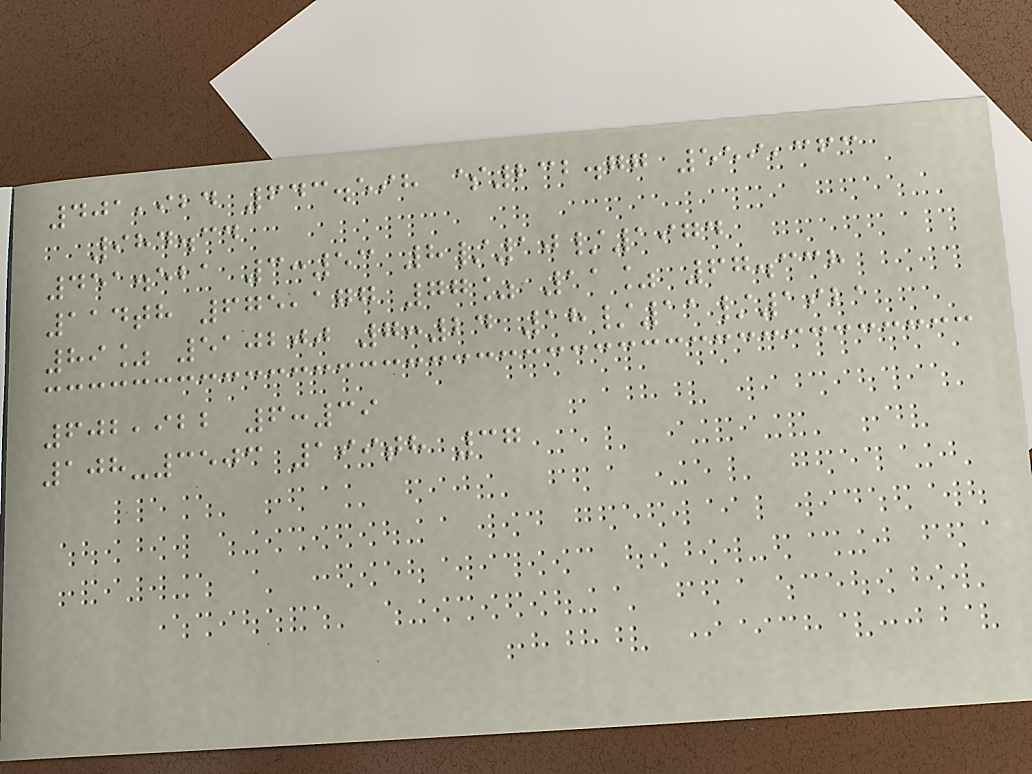401,924 643.598 $232.77 559,363
984.34
451.521 3:53 8/10/1974
114th 675,177 77% 11% 67.338
89% 510200 7:24 18/11/1921
602,922 6:39
108-3503 199th 37
